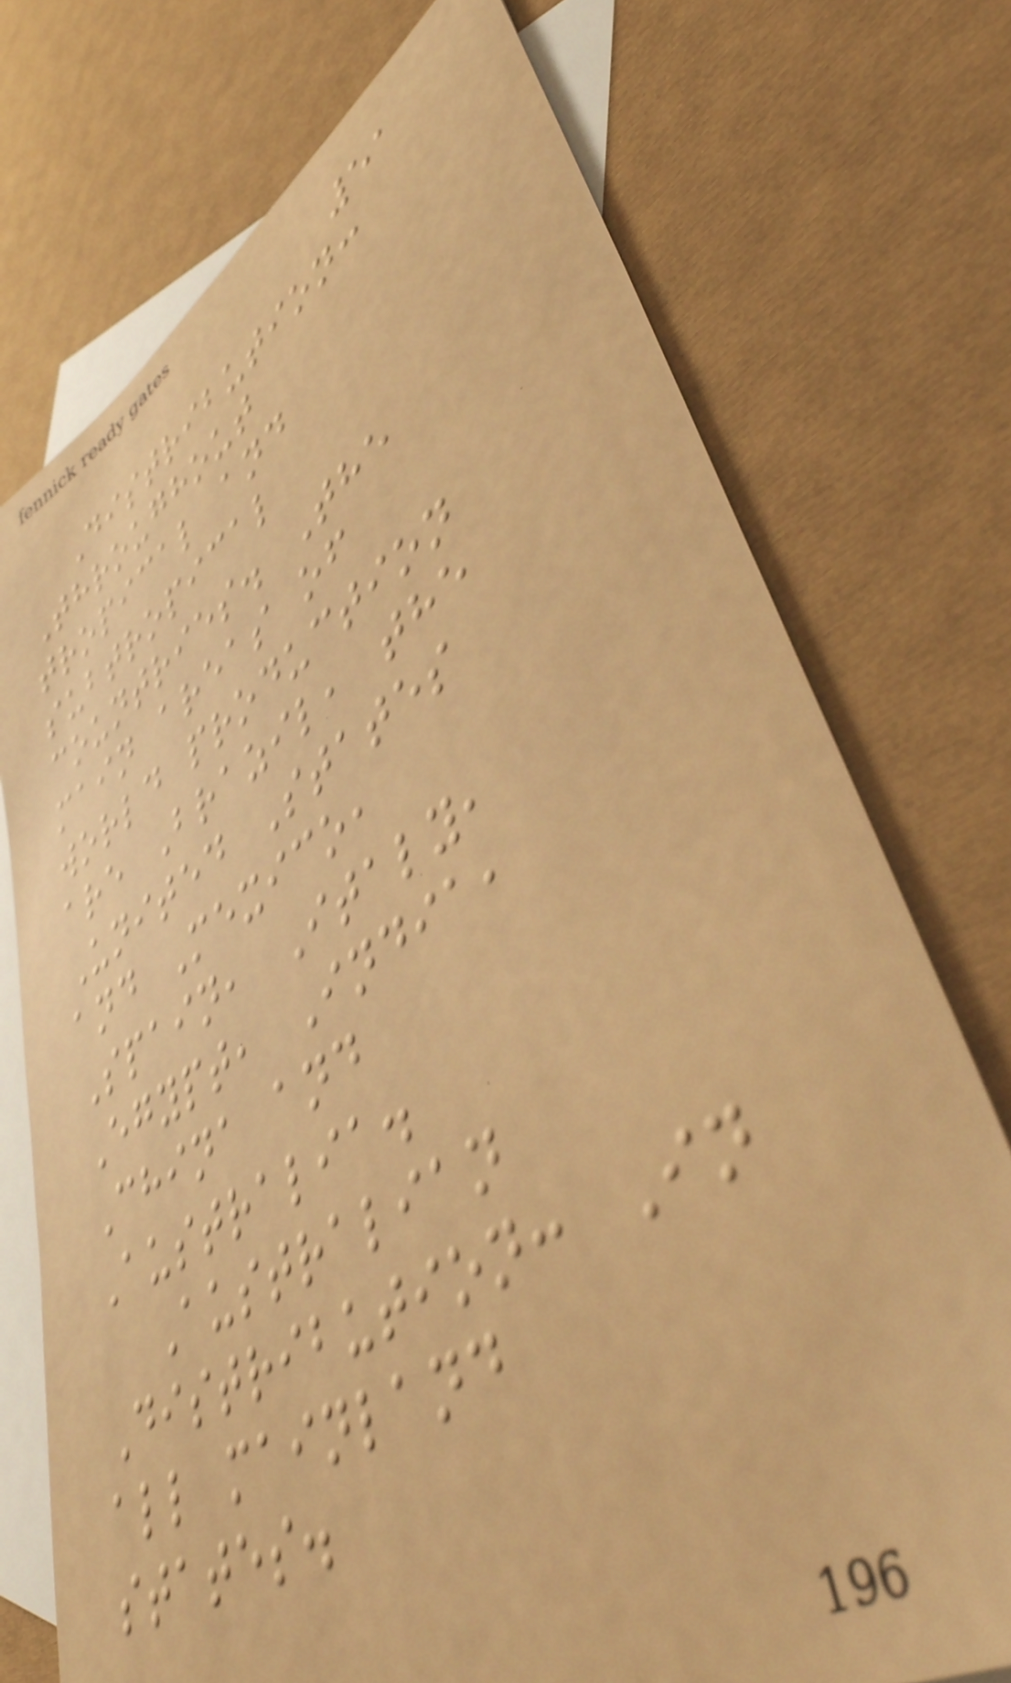51
Distribution:
Throughout
tropical and
subtropical
countries. The
main areas of
world production
are Brazil, the
United States
and Mexico,
Spain, Italy,
Egypt, India,
China and
Australia.
Australian
Distribution: In
all mainland
states.
